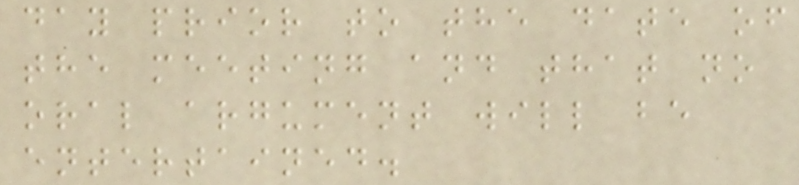day prior to the date of
the meeting and that no
oral argument will be
entertained.
